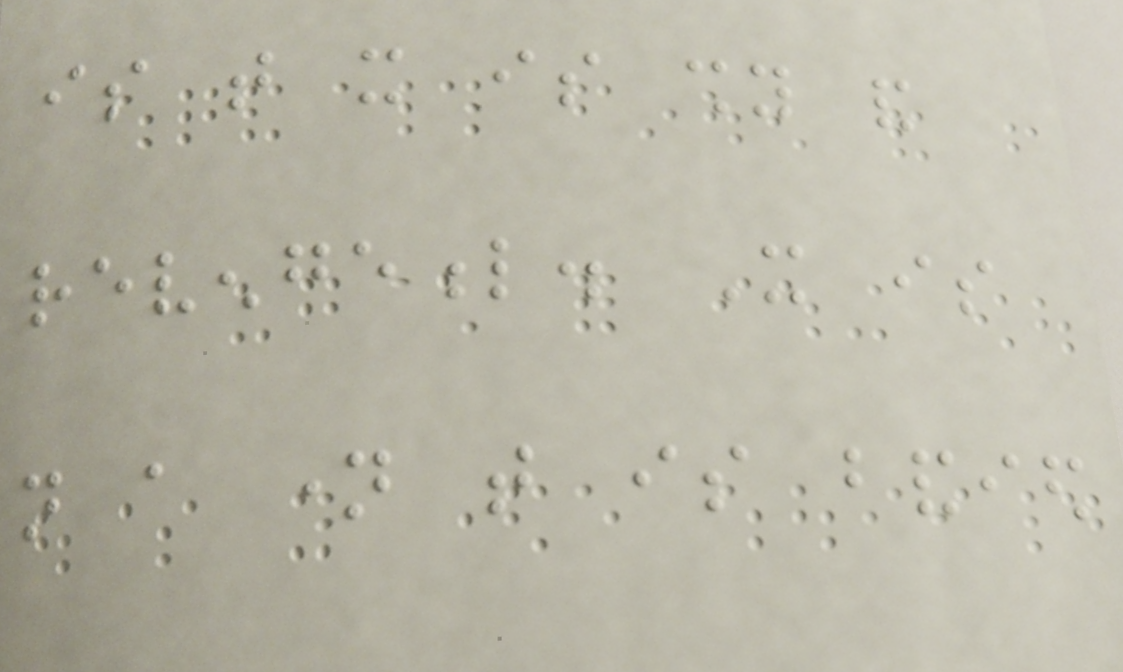is that it is shy and
revengeful. It is
not a name that is bandied
